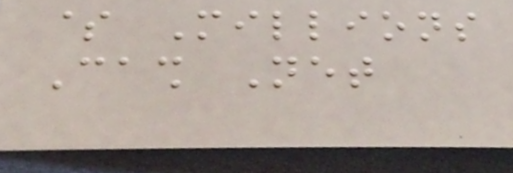$ Millions
Cash Net
